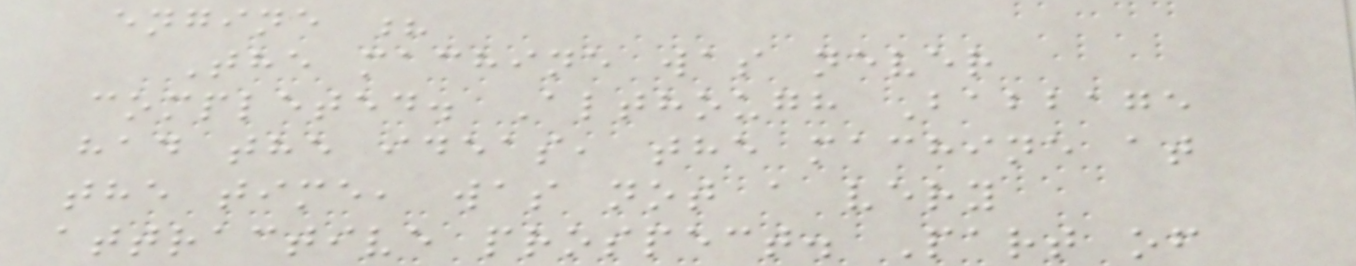engine ?
The machine was never
completed. Although Babbage
had the ideas, the machine at
the time, was not a very
attractive prospect. Part of
